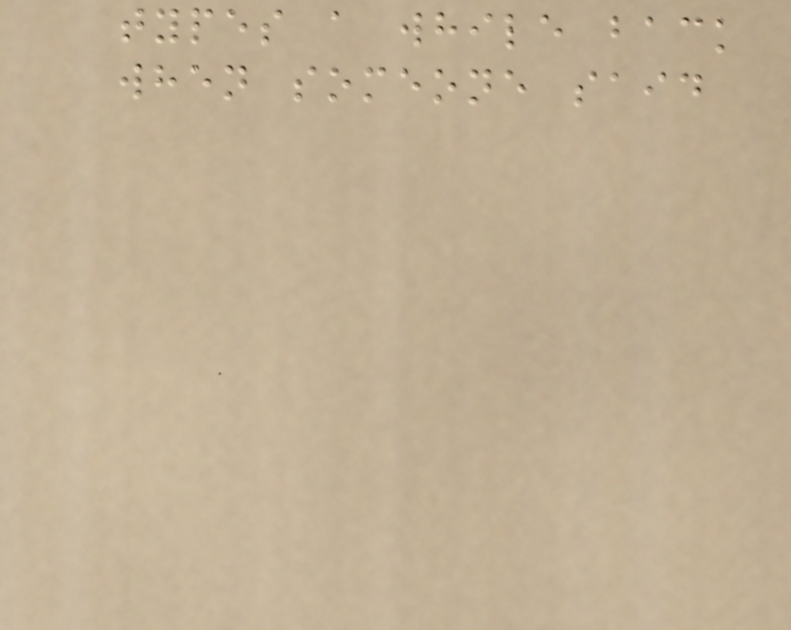types a while back
when someone said
